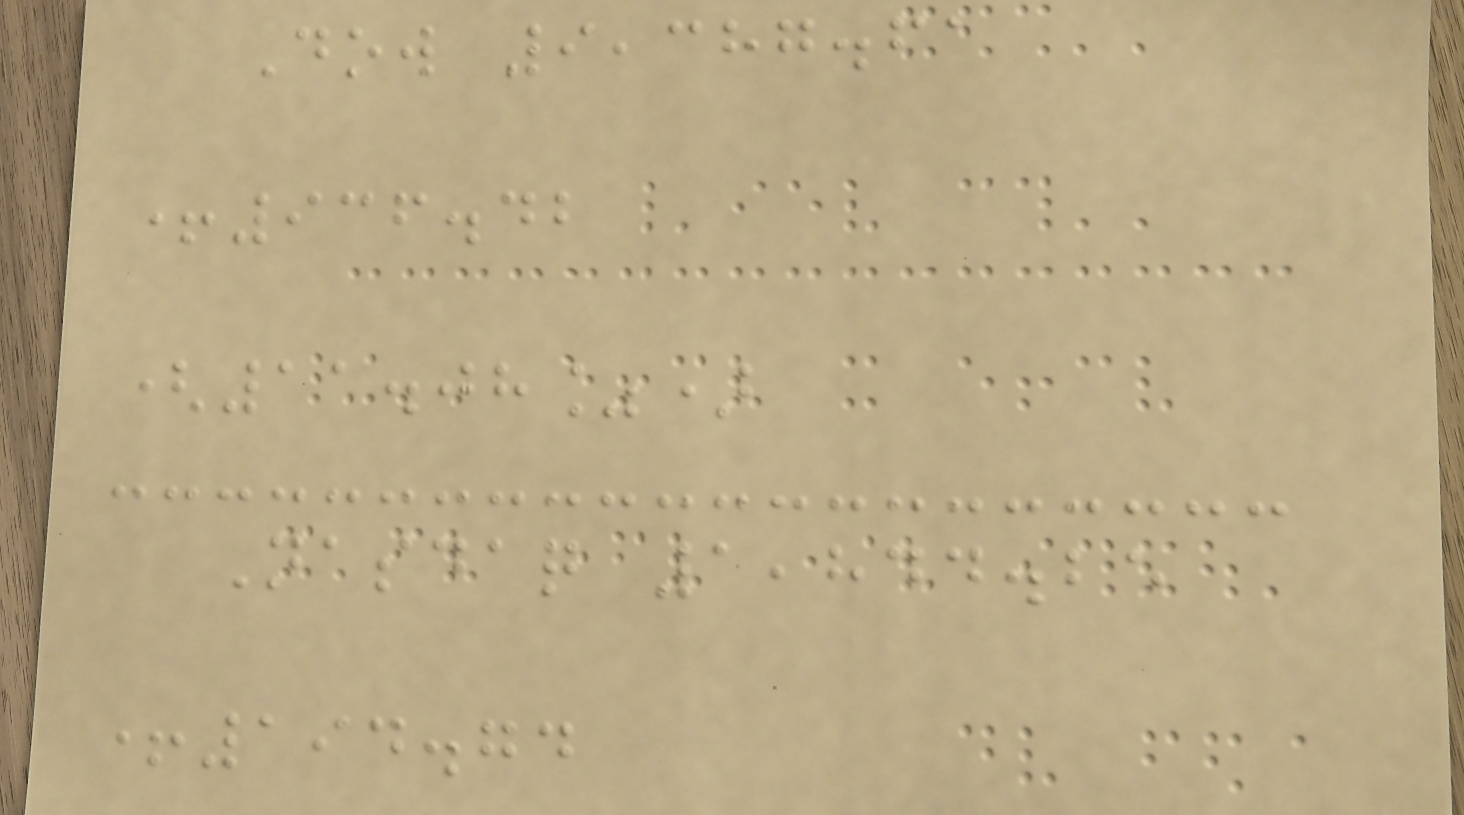Dow 9,387.61
+936.42
(11.08%)
Nasdaq 1,844.25
+194.74
